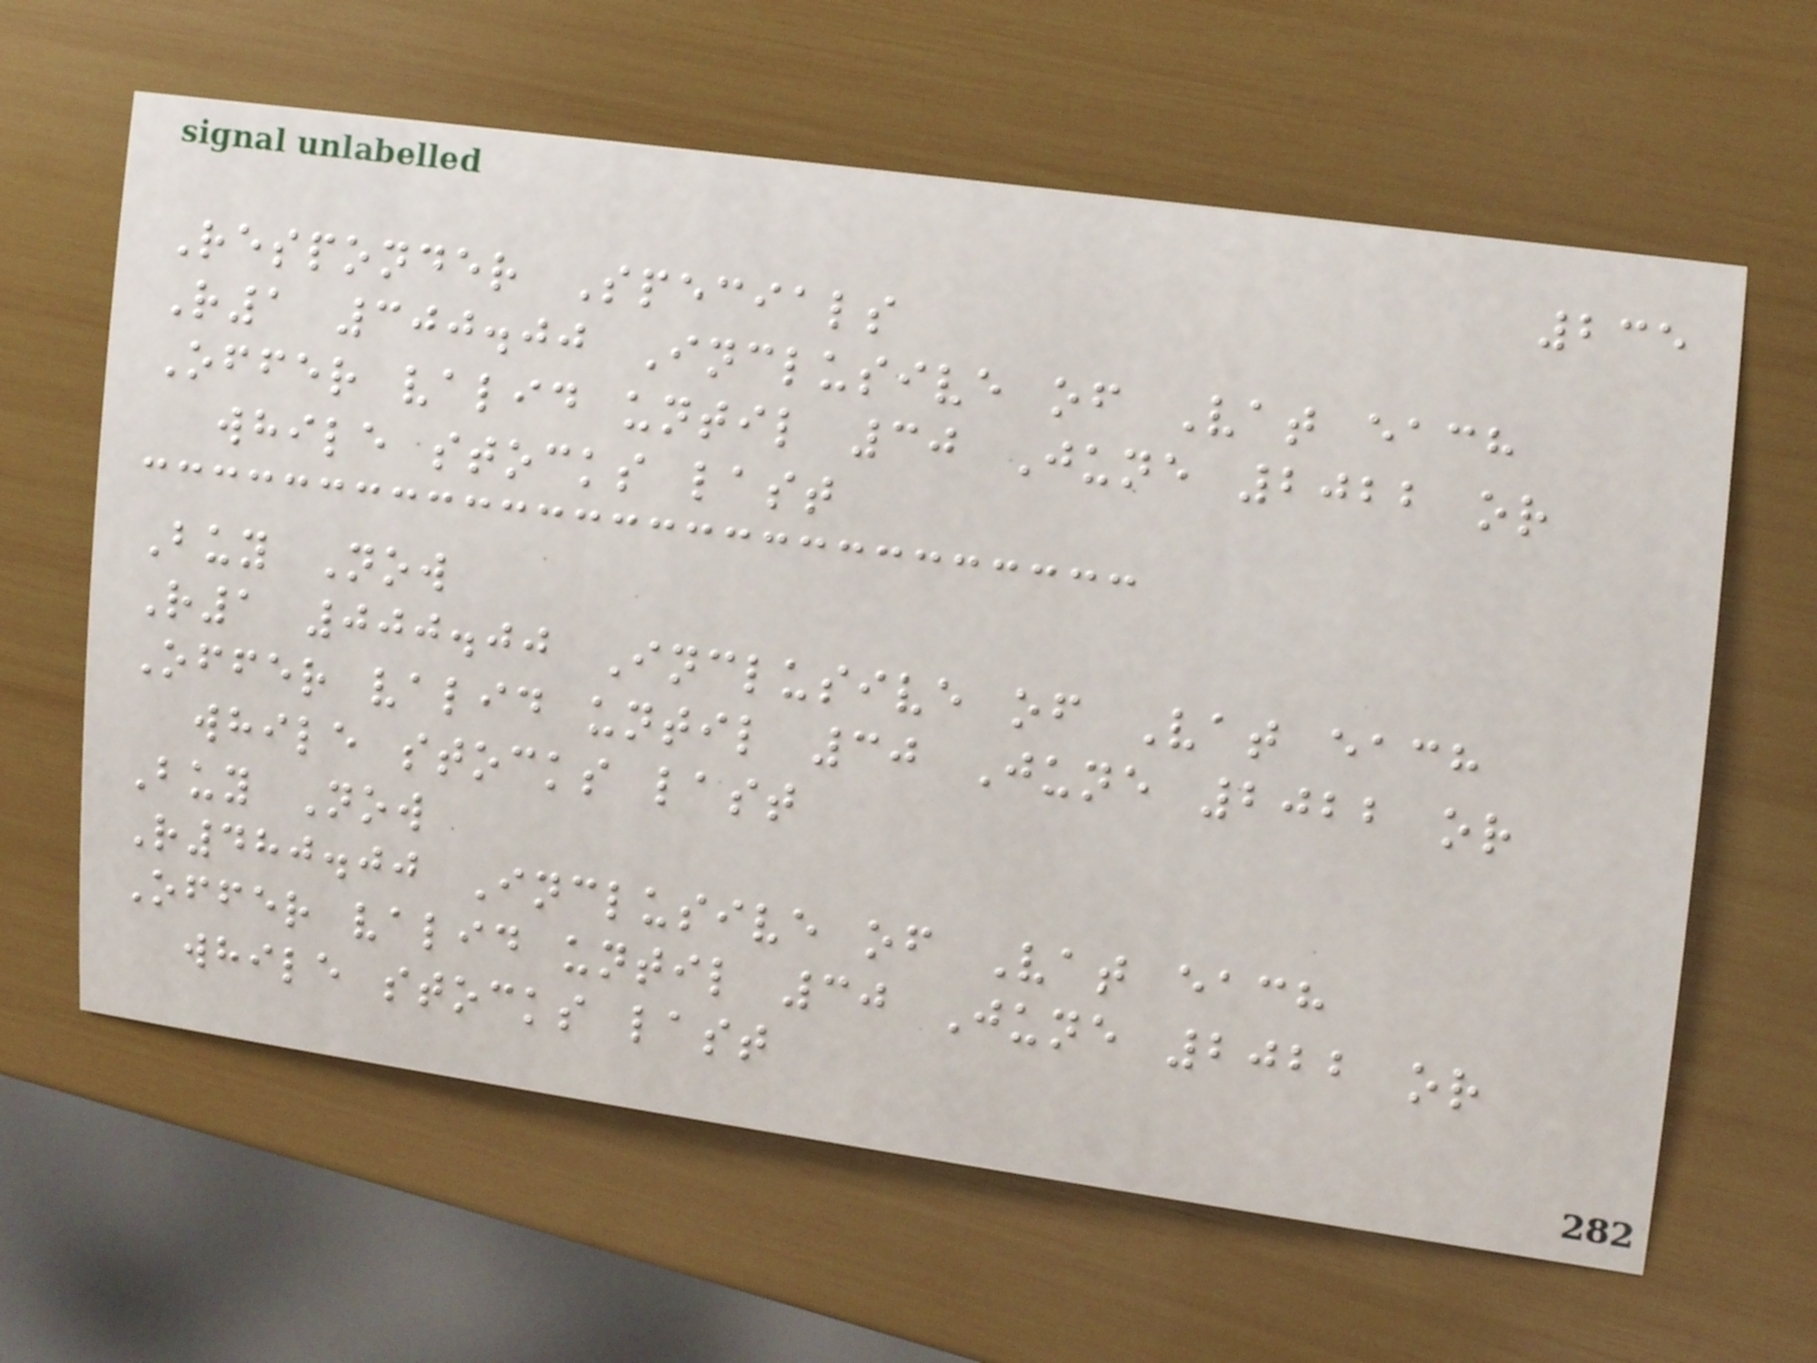235
Responder Specials
R1 300.00 Inclusive of Vat each
Offer valid until 30 June 2022 or
while stocks last
Buy Now
R1 000.00 Inclusive of Vat each
Offer valid until 30 June 2022 or
while stocks last
Buy Now
R480.00 Inclusive of Vat each
Offer valid until 30 June 2022 or
while stocks last
